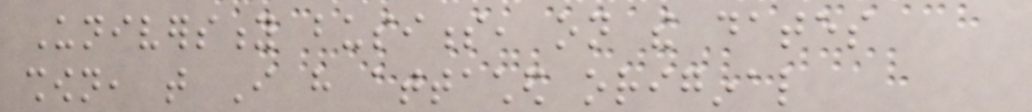University business, on the dates
shown, that I have attached original
